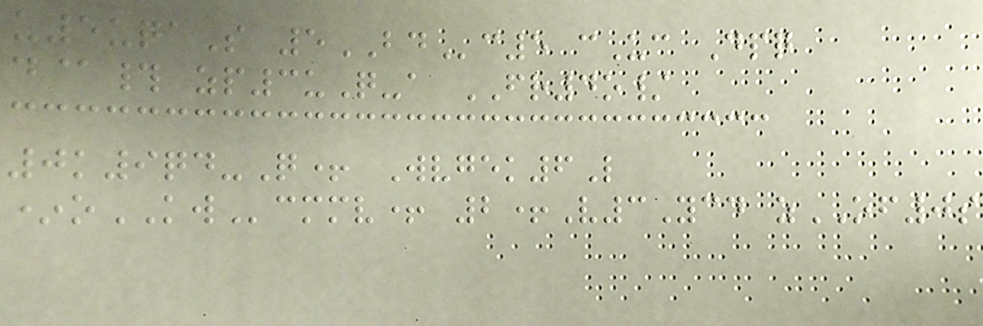u5uqaS 5BDc5 cUc Dpq
d@# zp3uQ-a FR4o/
0k9qd-Q+ Wvgek6L
*oKWcmmv+ 2+V3Ycd zOF0s
